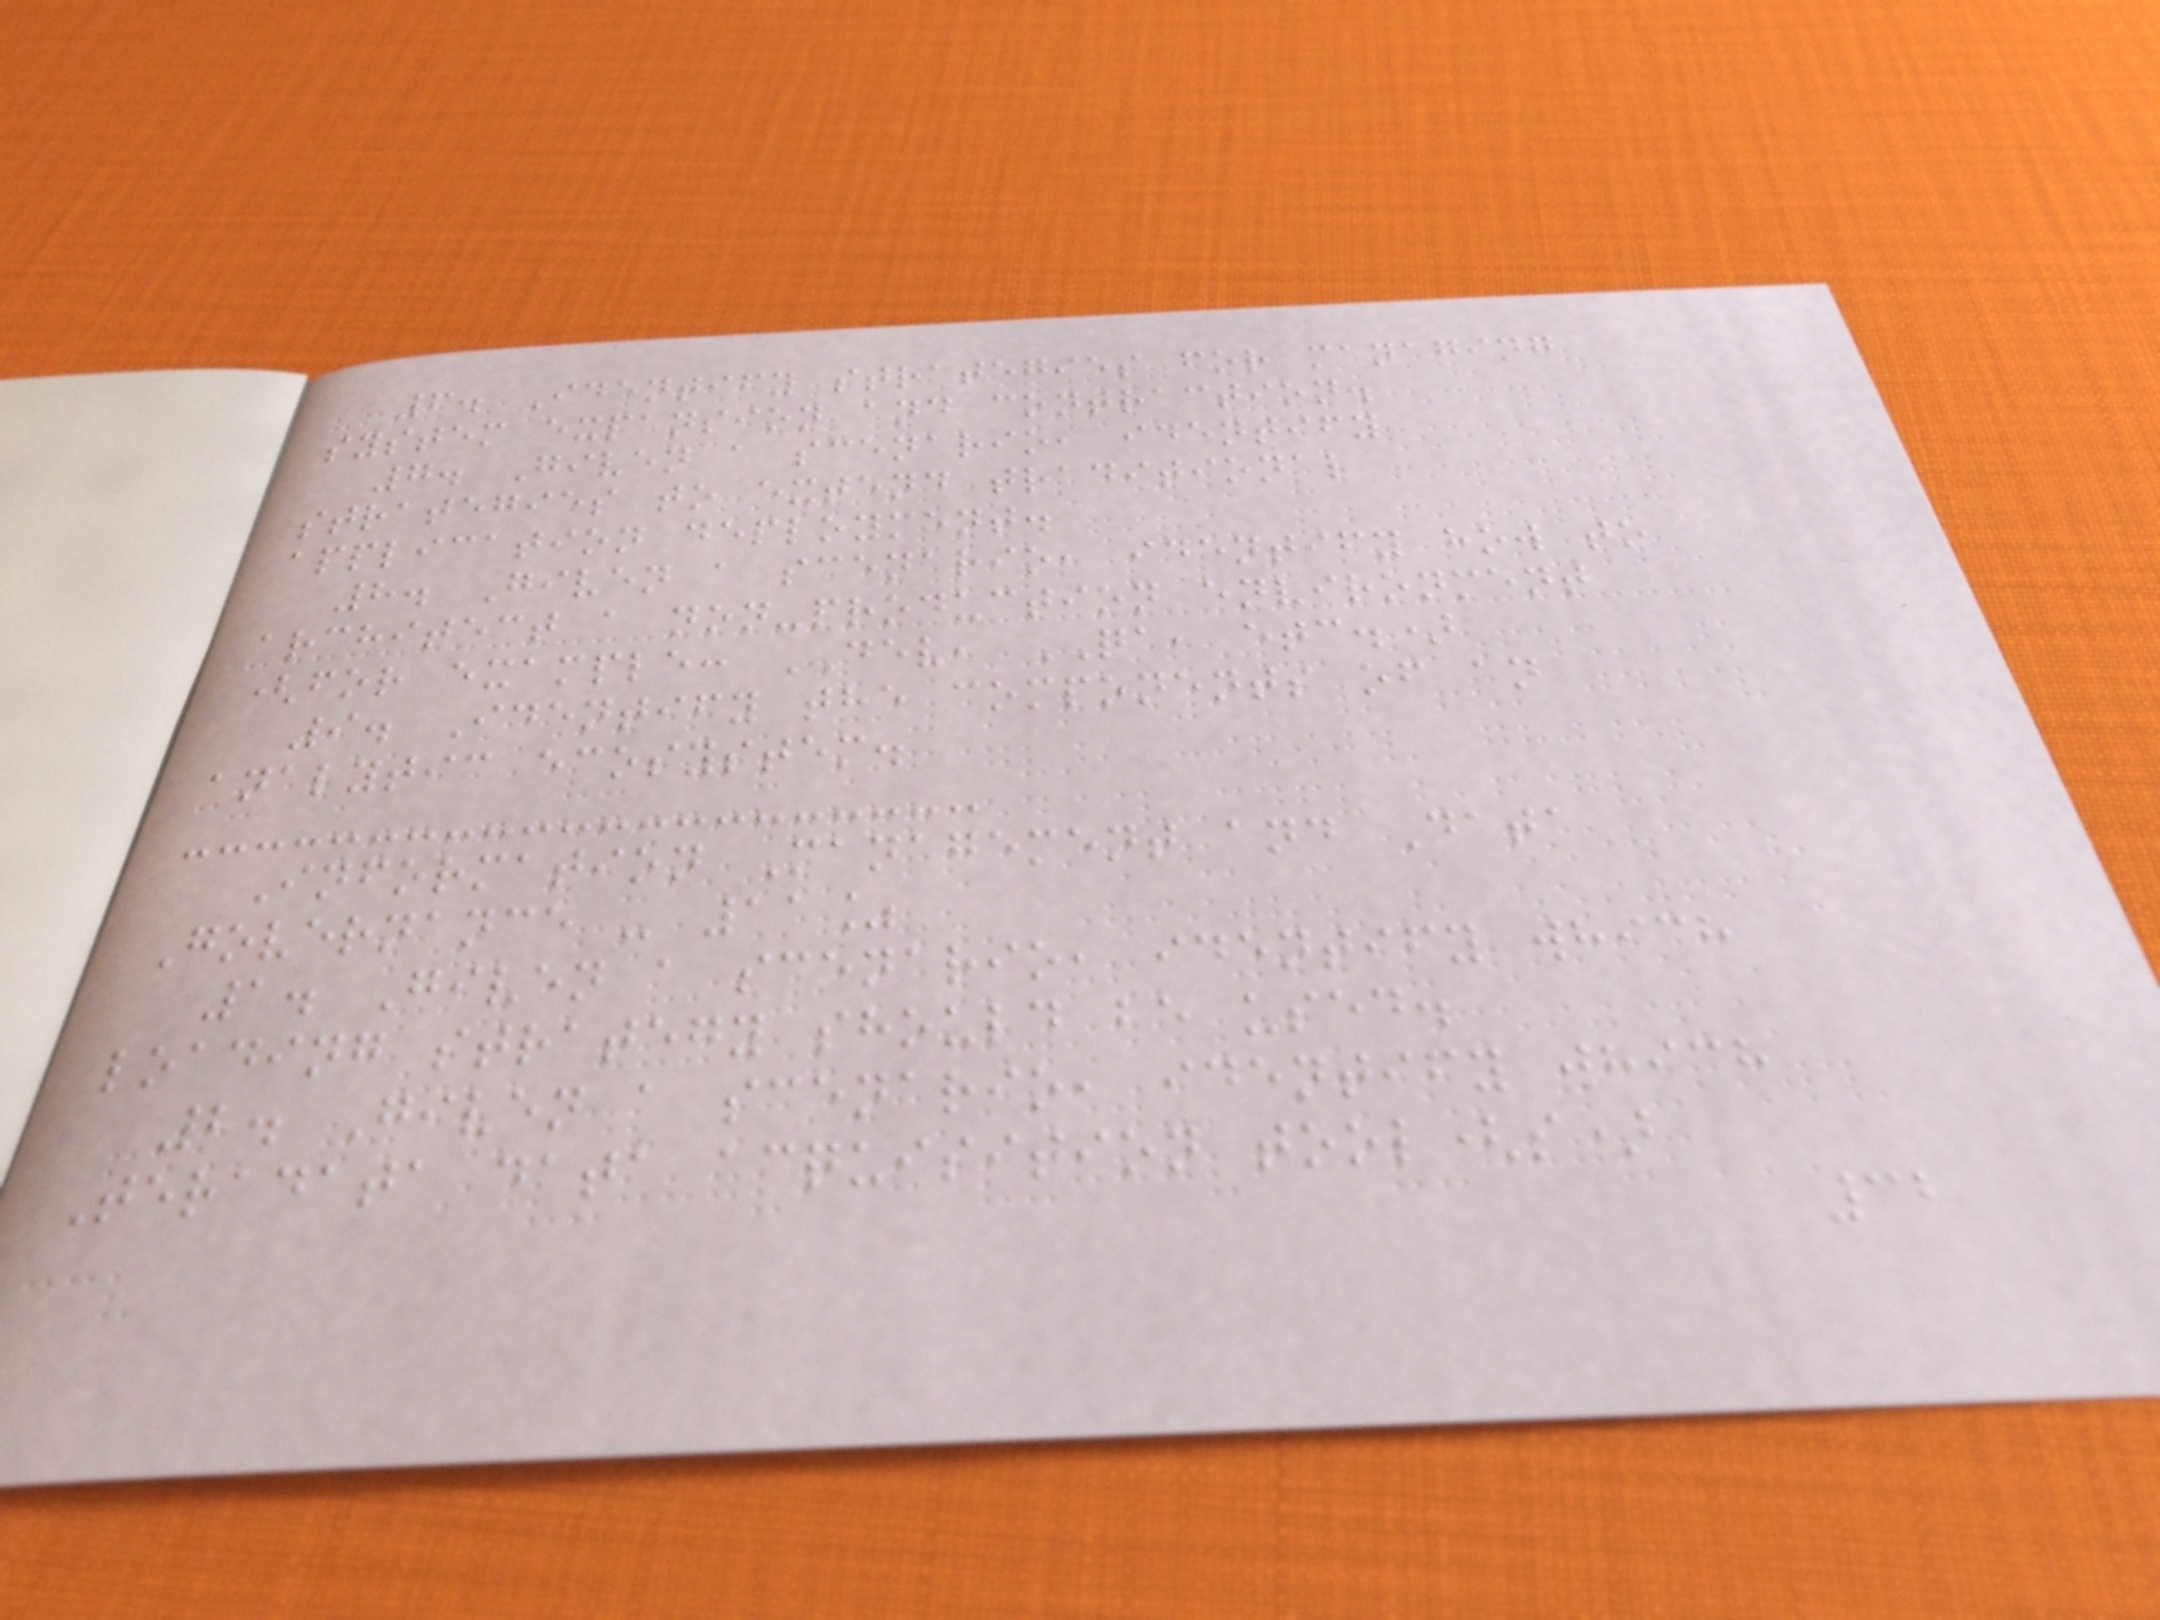6. Identify strategies for managing
system expansion and contraction.
7. Given a scenario, identify
strategies to extend traditional
application deployment.
8. Given a scenario, identify how to
architect a non-production environment
(for example: DEV, QA, etc.)
9. Identify the components of an
analytic ecosystem.
Information Management and Data
Governance - 11%
1. Given a scenario, identify which
loading strategy should be used.
2. Given a scenario, identify which
Teradata data acquisition tool(s)
32
